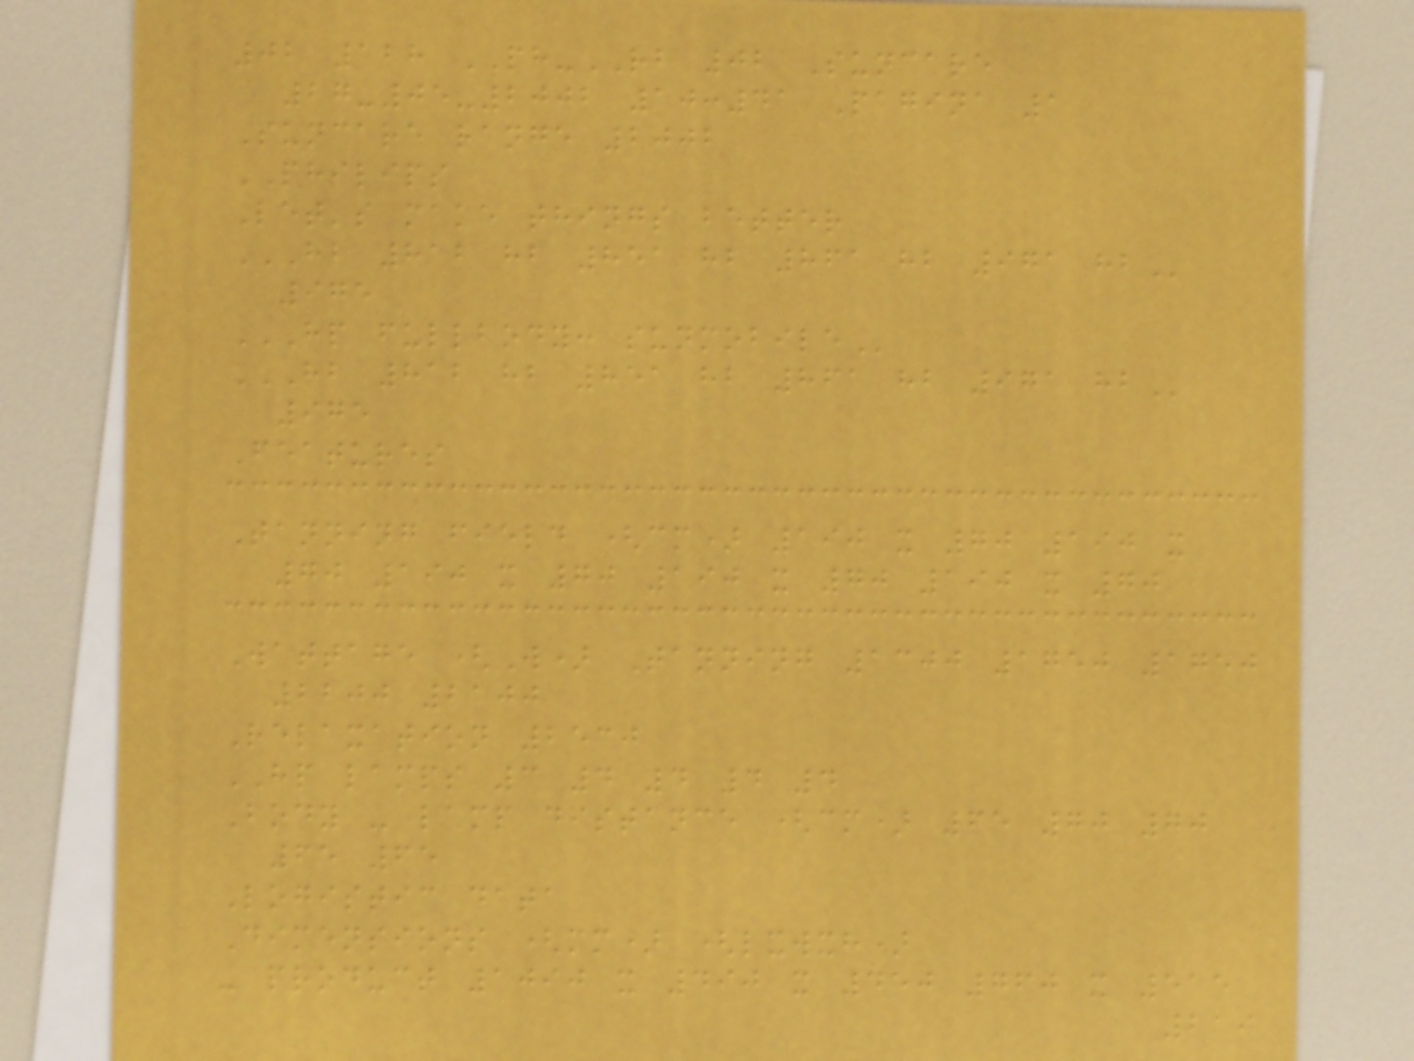02 128 PH-RB 02 Suncare
27-05-2002 10:41 Pagina 1
Suncare range 2002
PHILIPS
Let's make things better
HB 812 HB 851 HB 861 HB 971 HB
975
HP FULLBODY: SUNMOBILE
HB 812 HB 851 HB 861 HB 971 HB
975
Features
Tanning field (cm) 190 x 70 190 x
70 190 x 70 190 x 70 190 x 70
Wattage (W) Tanning 1300 1750 1750
2200 2100
Relaxation 2530
HP lamps 3 4 4 4 4
Body - lamp distance (cm) 65 70 70
65 65
Logistic data
Dimensions (mm) (lxwxh)
- product 1090 x 490 x 450 760 x 515
219
